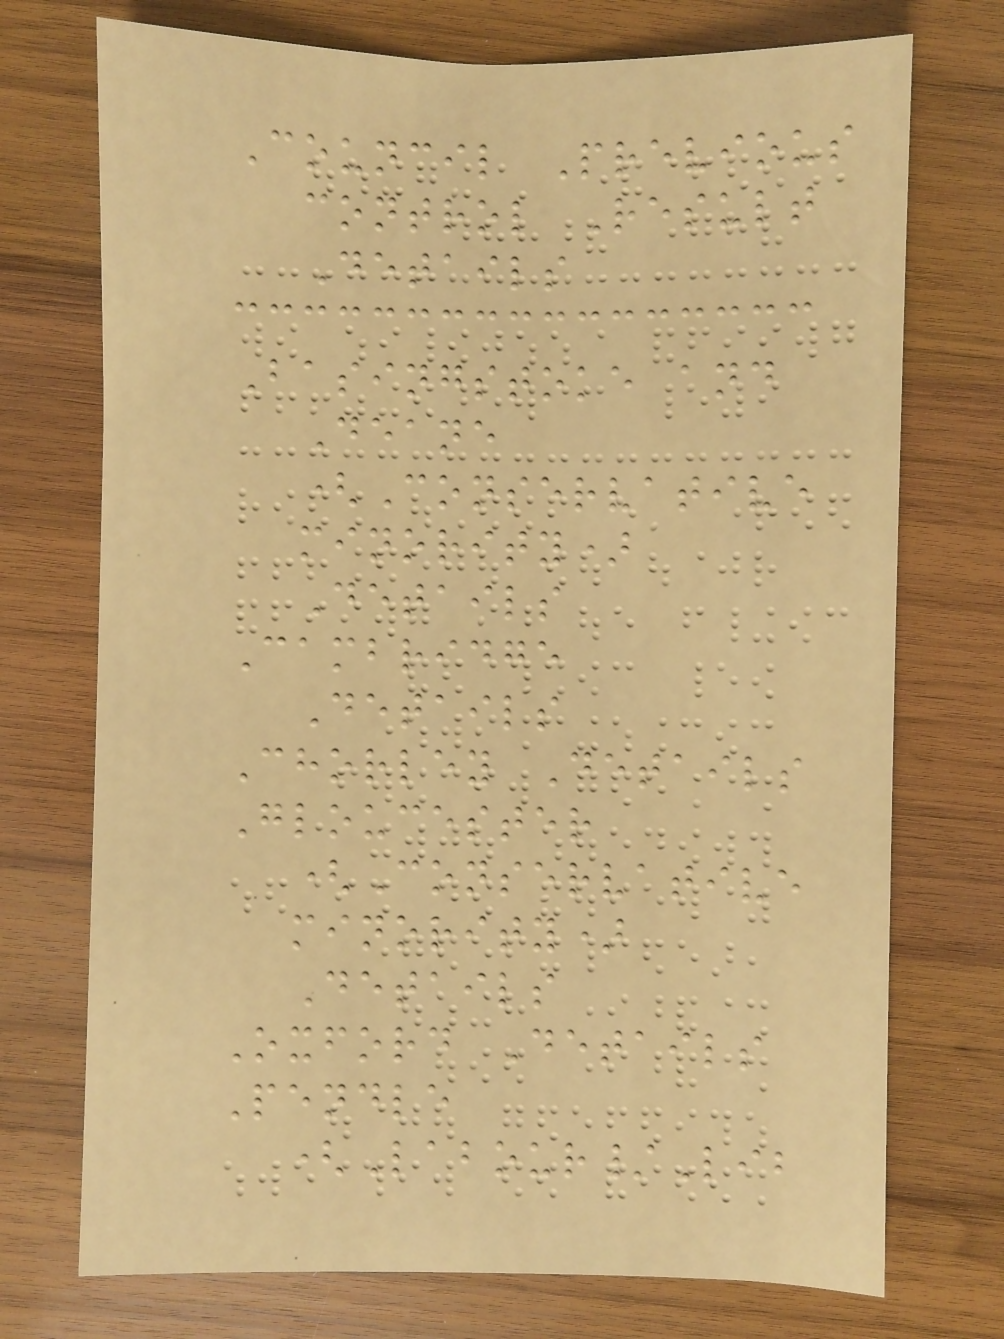Council Previous
control Result
Details
Basingstoke and
Deane
(Conservative
minority)
Details
Cambridge
Details
Chorley Details
Gloucester
(Conservative
minority)
Details
Oxford Details
Pendle
(Labour/Lib
